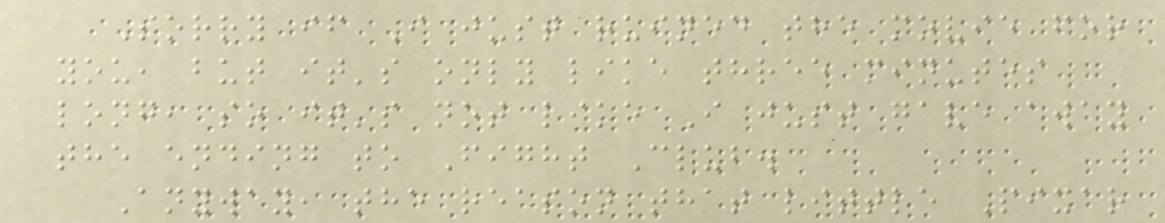Sorry if I just ruined the movie for
you, but it's only like three minutes
long, so it's not like I just gave away
the ending to Fight Club.
Anyway, the reason that little Pixar
